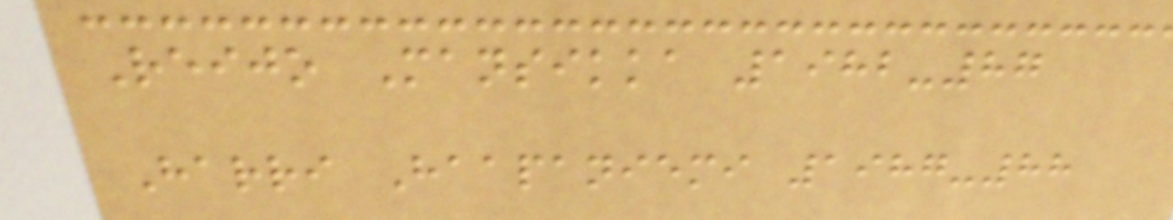Reijo Mansikka 1982-87
Harri Haapaniemi 1987-88
